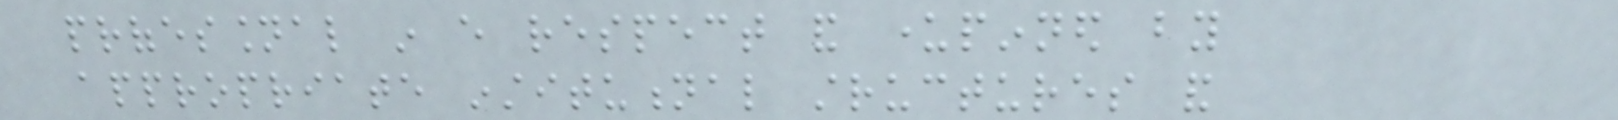professional in every respect and underpinned by
appropriate institutional structures and
